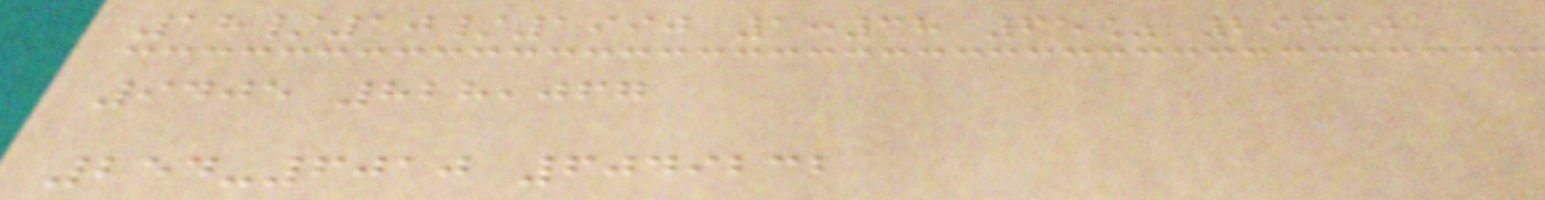18/10/1990 1:38 65% 29610
9405 828,067
254-6010 6049232
